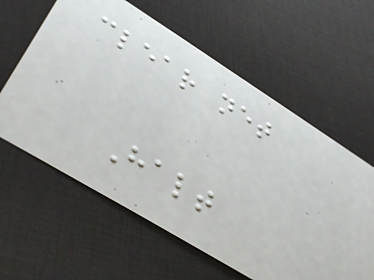clear net
Halt
